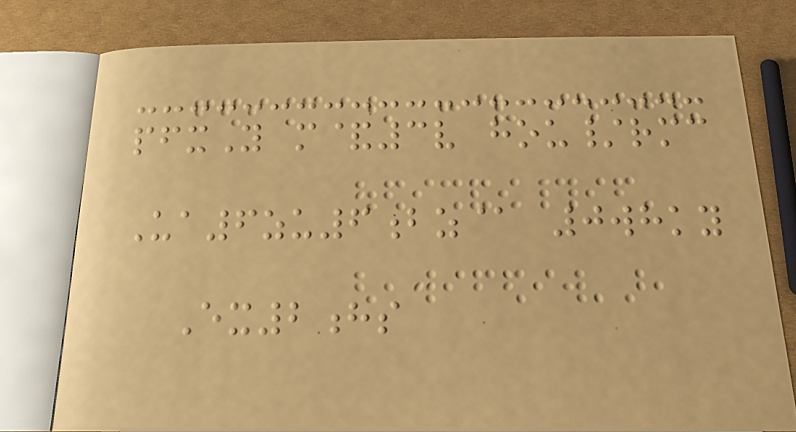pfxY m&3v hou/rmc
Ua6zu6bz@ 0whky
Ex2hs
